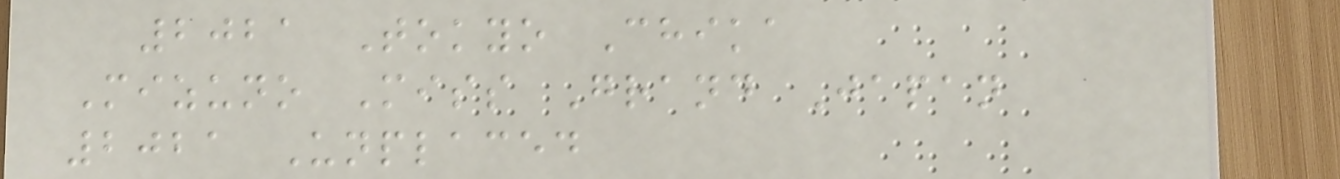2021 Tokyo Chika
Mizuno Miss Grand Japan
2021 Unplaced
